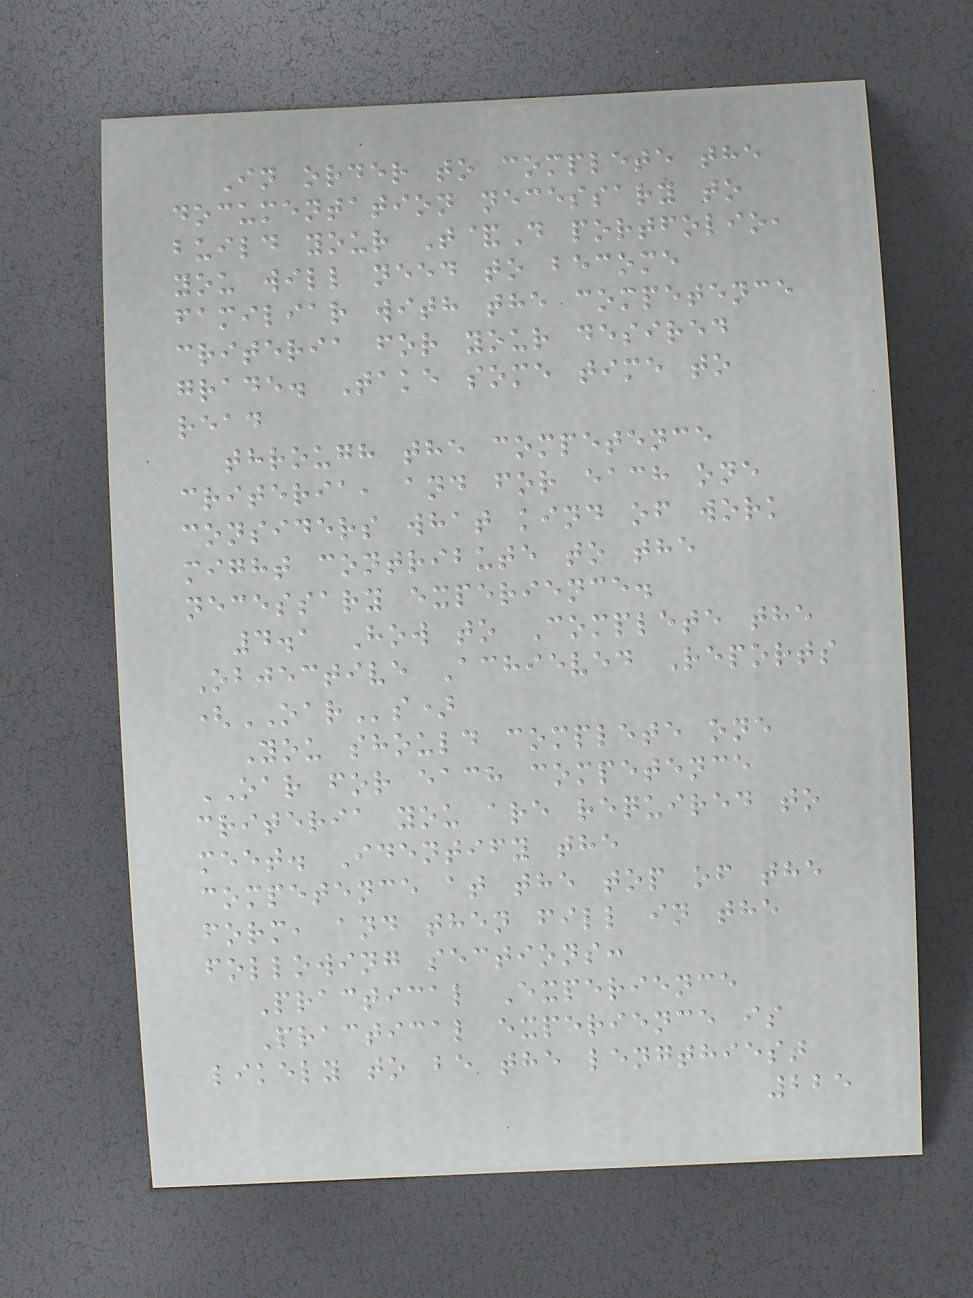In order to complete the
documentation necessary to
build your T&D portfolio,
you will need to become
familiar with the competence
criteria for your desired
grade. Take some time to
read
through the competence
criteria, and for each one
considers what kind of work
might contribute to the
necessary experience.
4.1 How to Complete the
Objective Achieved Reports
(OARs)
You should complete one
OAR for each competence
criteria you are required to
meet. Identify the
competence at the top of the
form, and then fill in the
following sections:
Practical Experience
Practical experience is
likely to be the lengthiest
225
